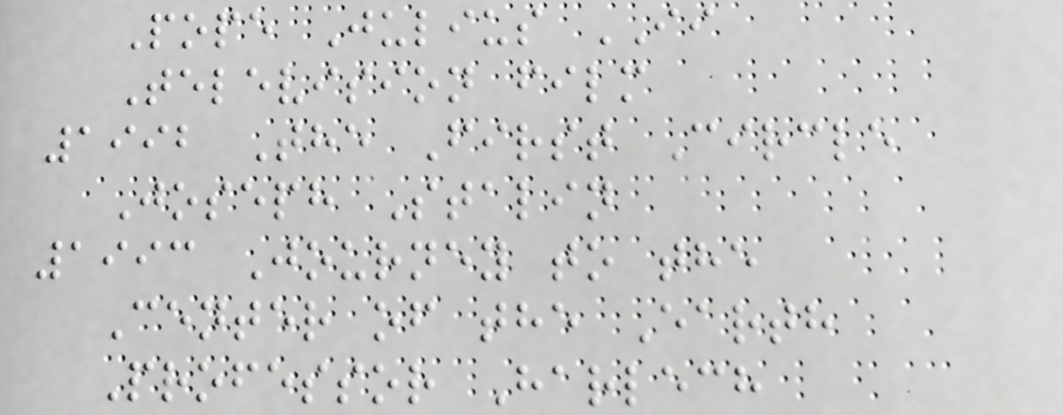Pope Julius II
Television film
1992 The First Circle
Joseph Stalin
1993 Journey to the
Center of the Earth
Professor Harlech
